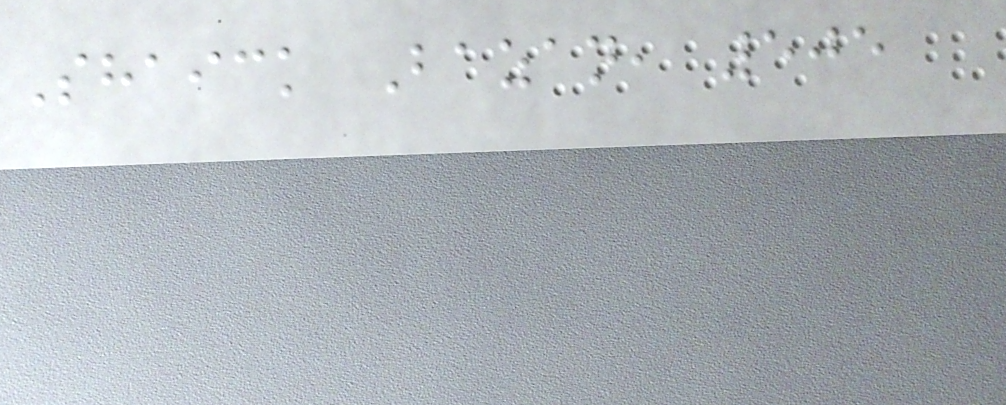Shaick Bazan, 505
